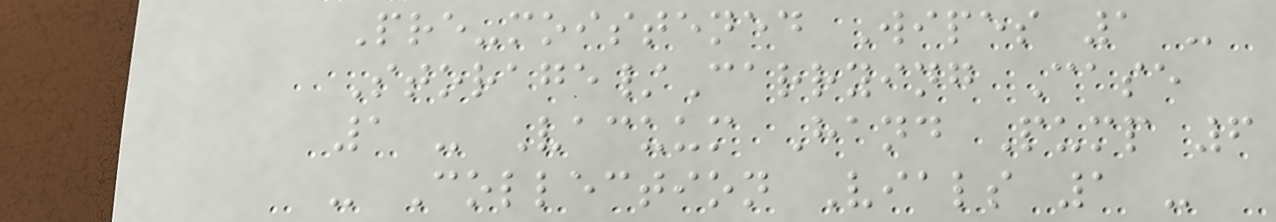Pre-moistened Wipes 1 -
Storage/Carrying Case
1 - Vacuum Hand Pump 6
- Collection Vials 1 -
